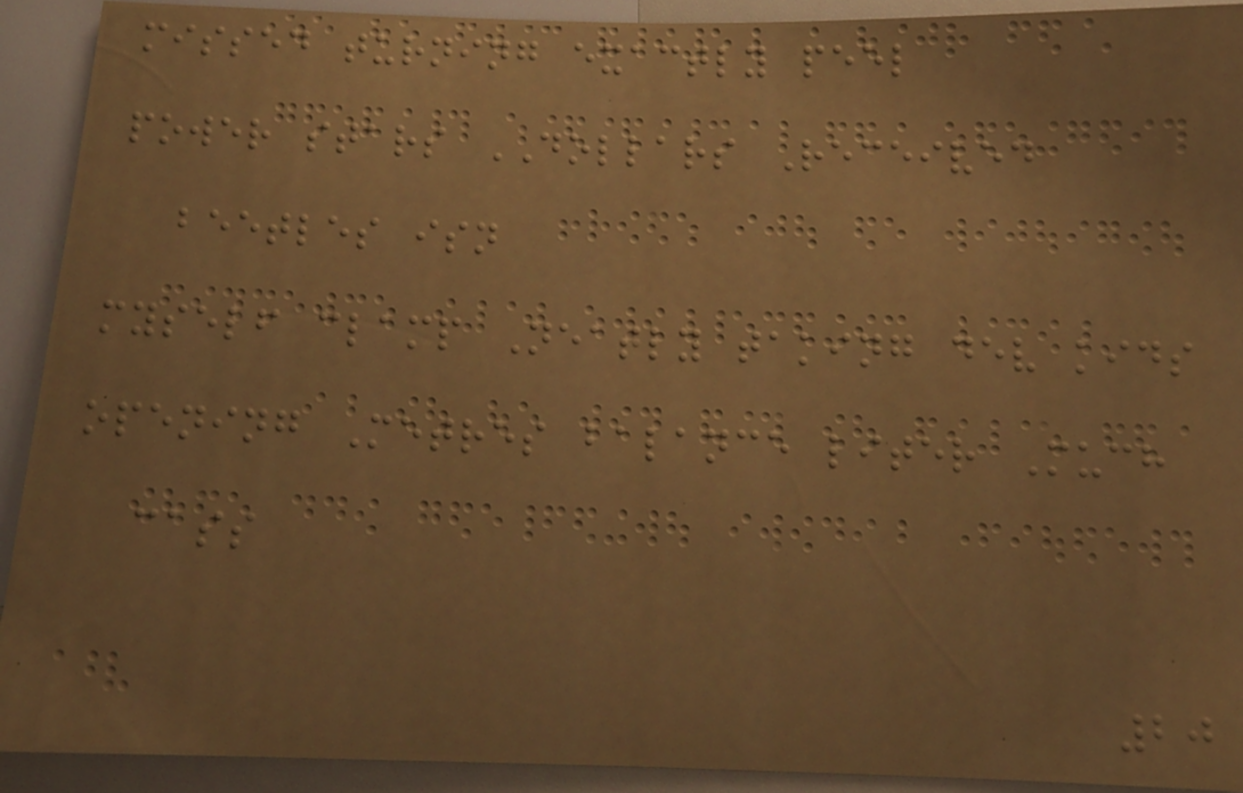missed turning exactly peel
power stars DOLLARS Received
beetles isn
myself clamp Neatly taking dev kids
opening Metres balance liter Much
cass
20
